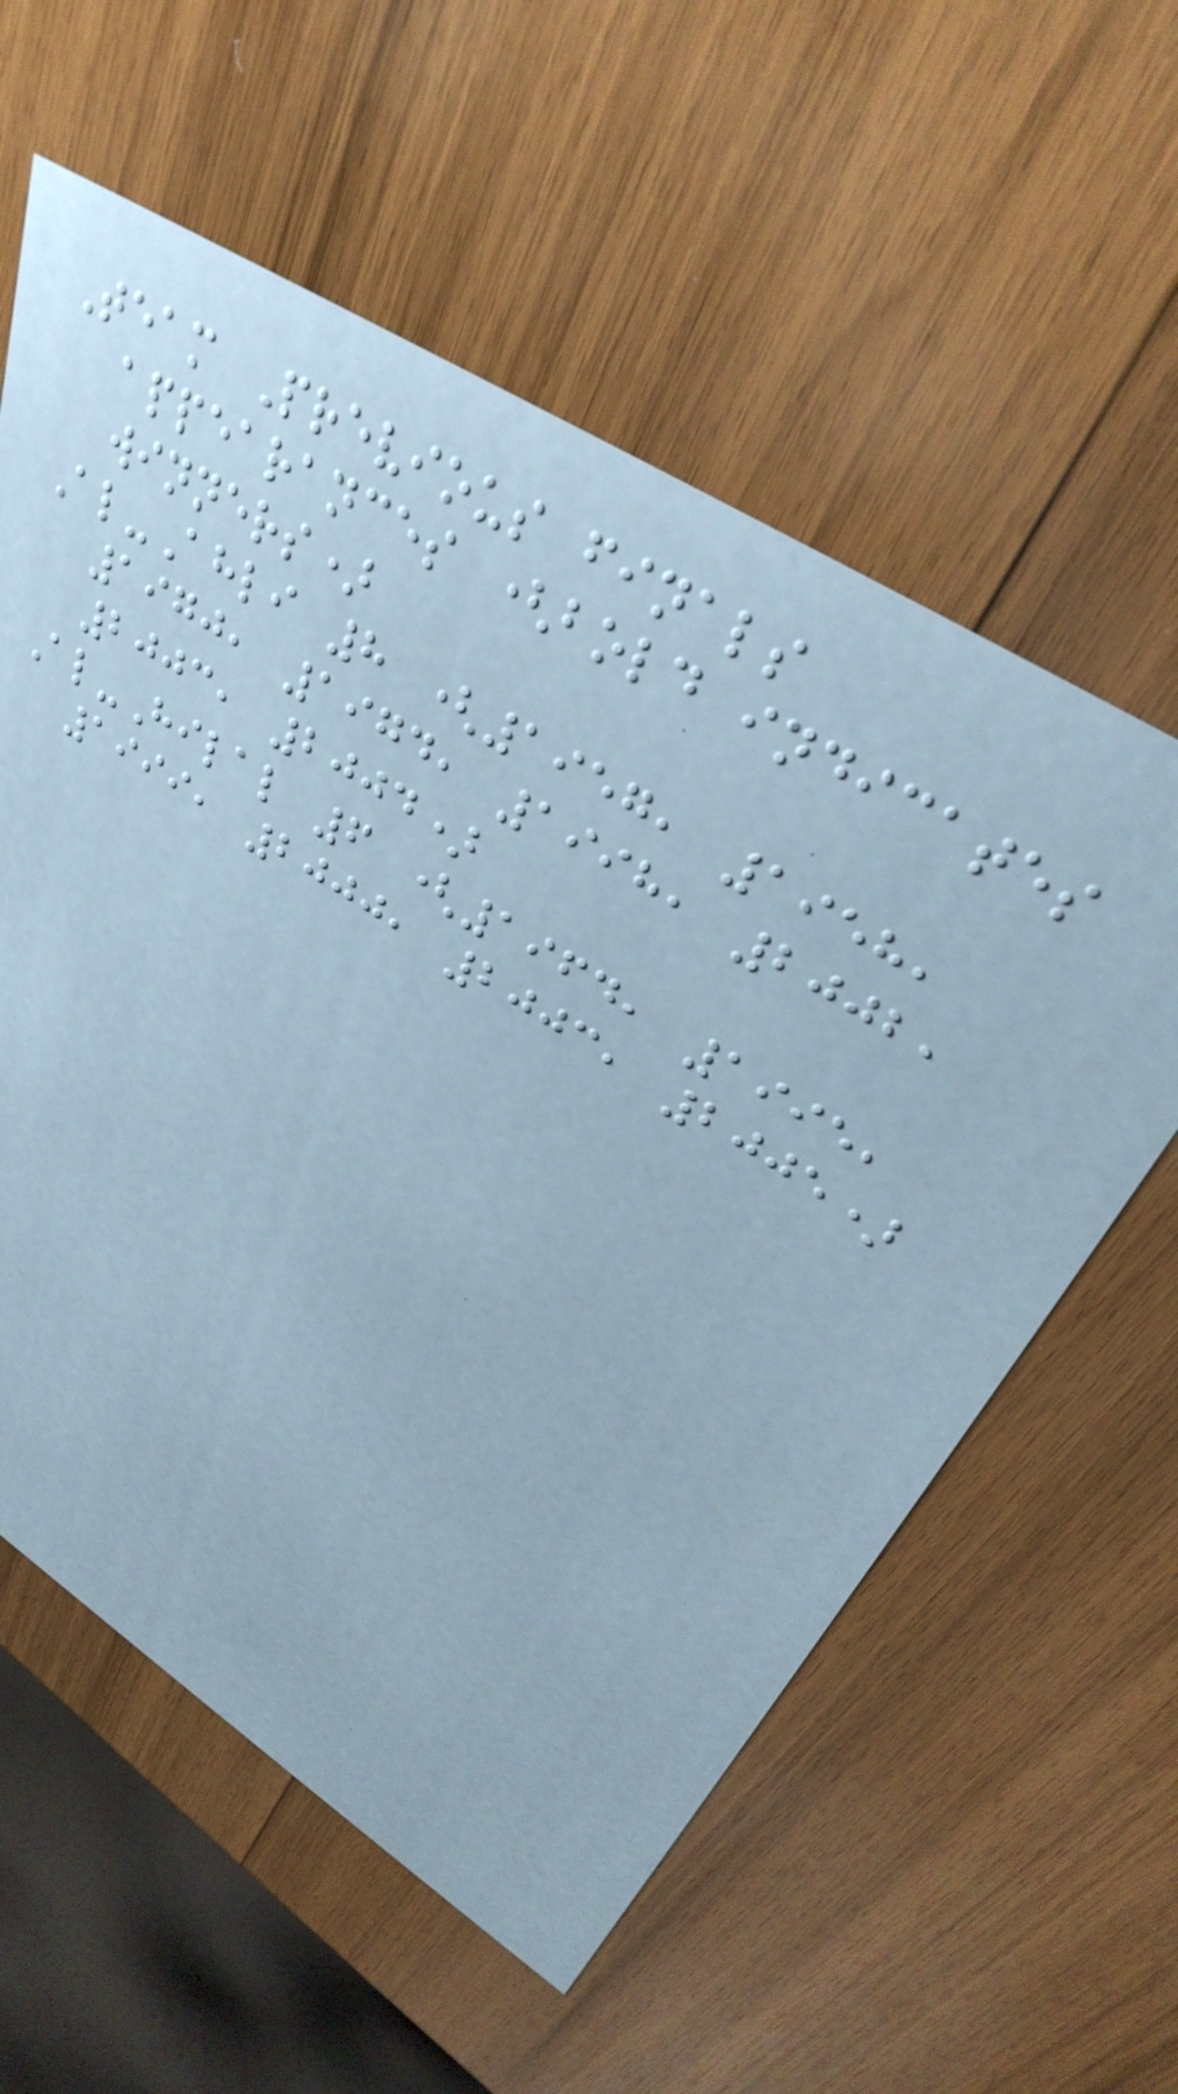Team Previous finals
appearances (bold indicates
winners)
Al-Ahli 8 (1957, 1958,
1970, 1974, 1998, 2002,
2003, 2004)
Al-Hilal 6 (1964, 1995,
1999, 2000, 2003, 2005)
